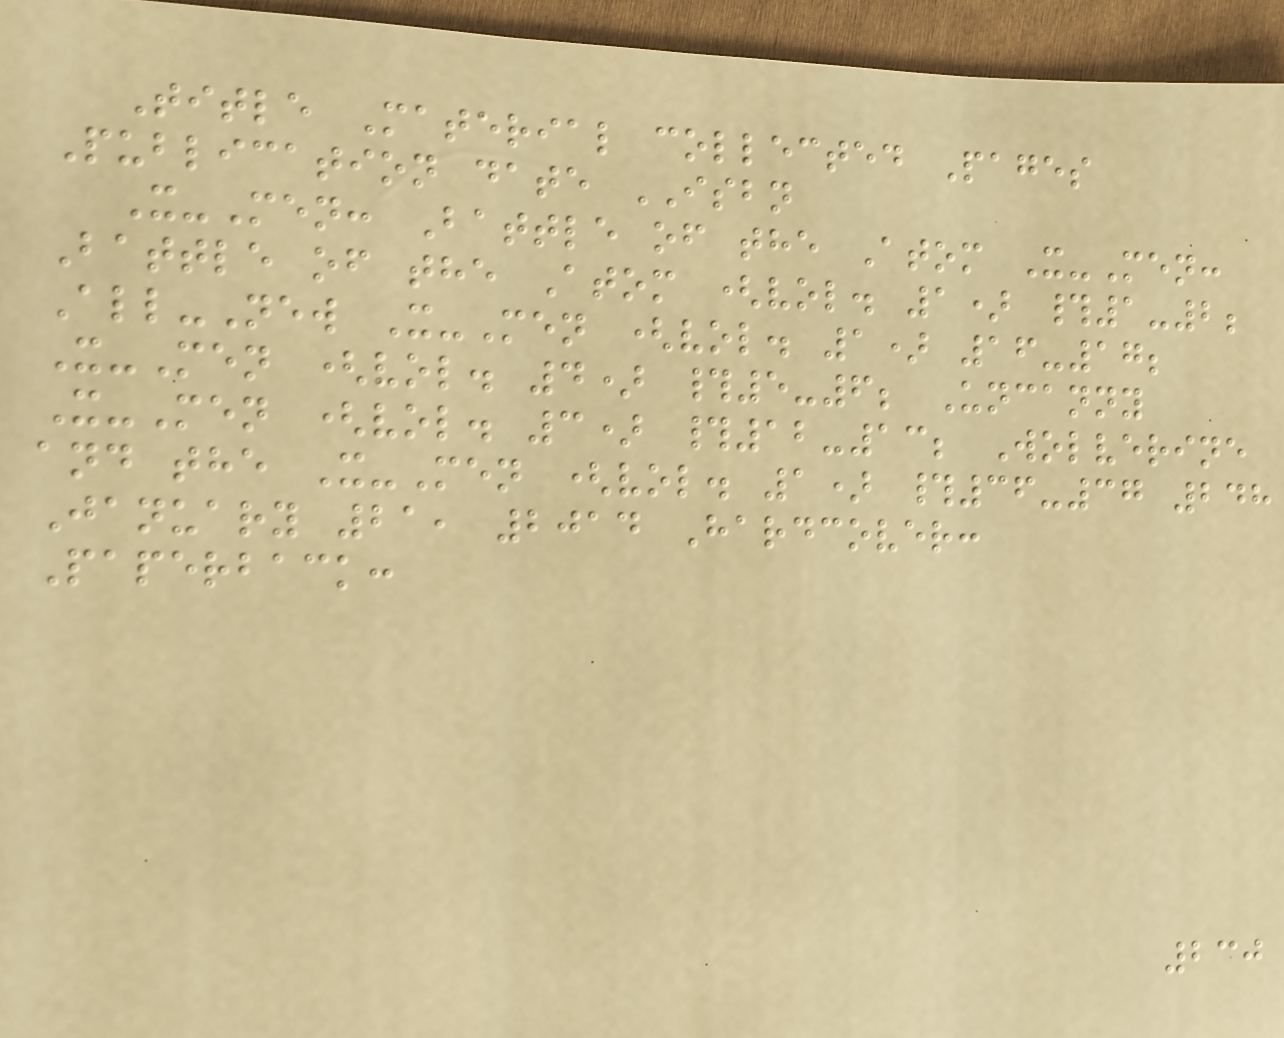Title Material collected Pages
Publication date ISBN
X-Men: Battle of the Atom X-Men:
Battle of the Atom (vol. 1) #1-2;
All-New X-Men (vol. 1) 16-17;
X-Men (vol. 4) #5-6; Uncanny
X-Men (vol. 3) #12-13; Wolverine
and the X-Men (vol. 1) #36-37 248
January 21, 2014 Hardcover:
Paperback:
230
